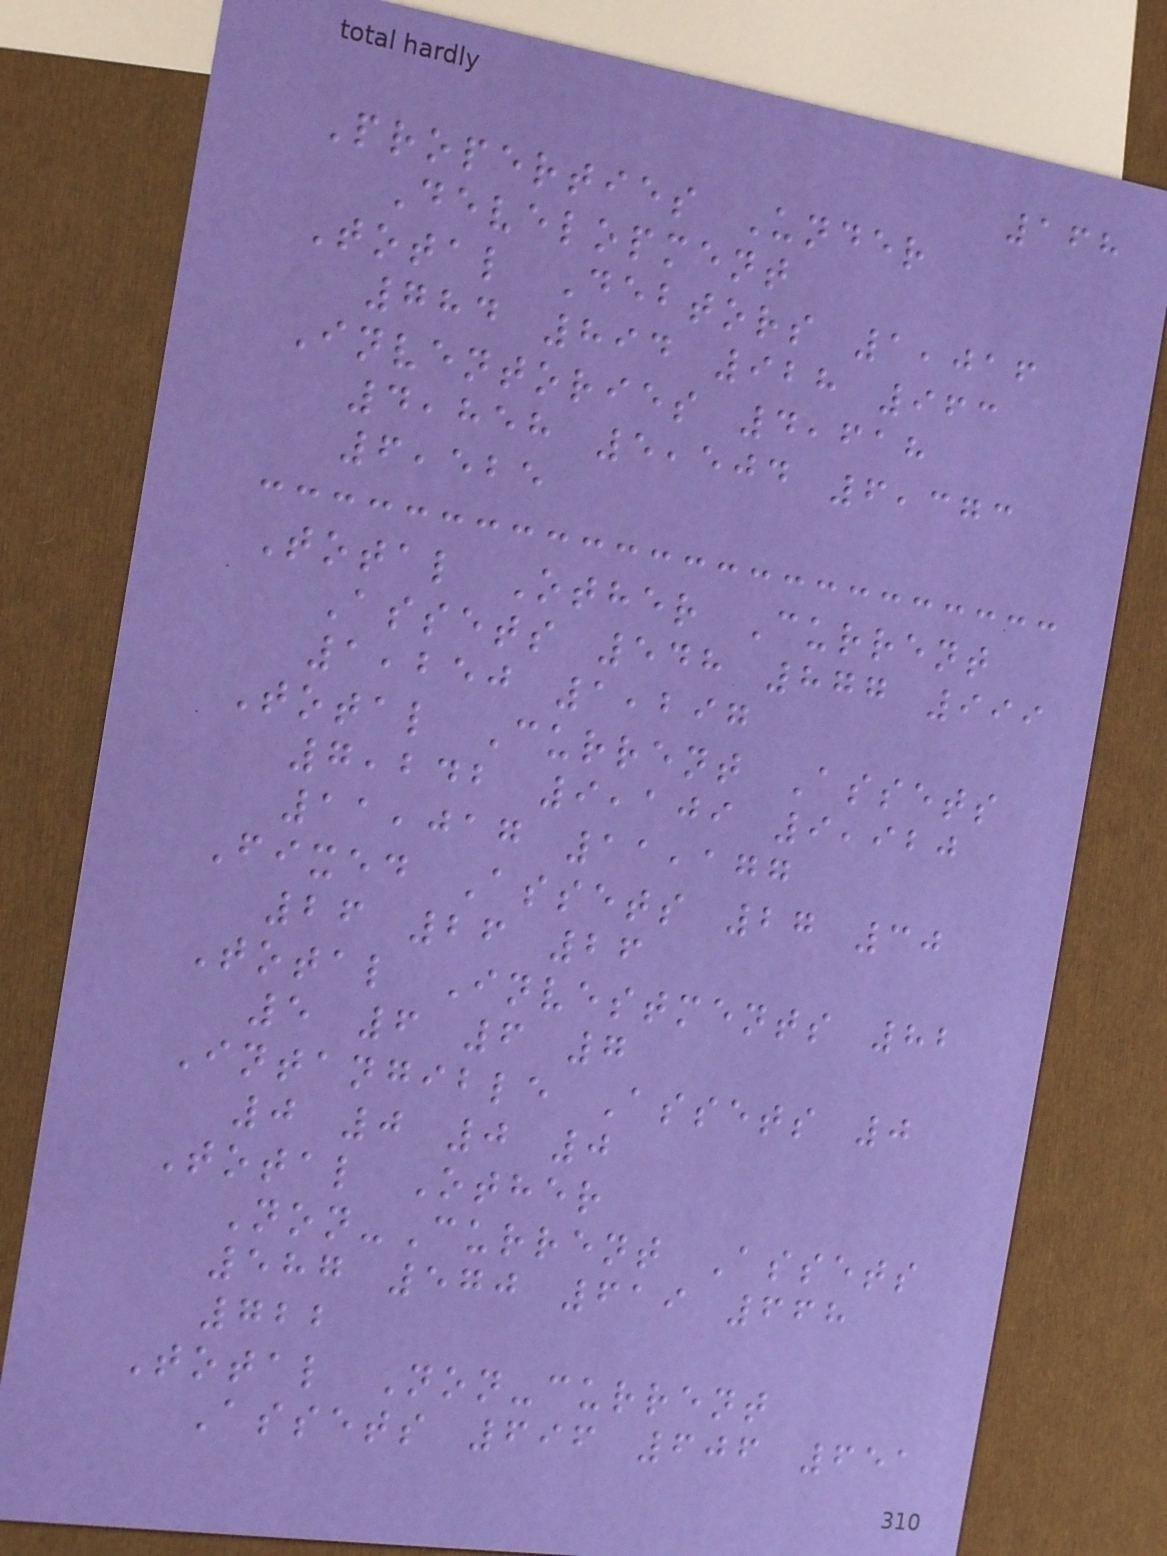168
Properties Under
Development
Total Debtors 1,016
784 894 928 963
Inventories 4,618
4,858 5,504 6,373
6,525
Total Other Current
Assets 548 877 999
1,250 1,297
Total Current Assets
7,242 9,109 9,920
11,017 11,177
Fixed Assets 27 30
26 26 26
Total Investments 82
5 6 6 7
Intangible Assets 0
0 0 0 0
Total Other
Non-Current Assets
587 570 619 668
722
Total Non-current
Assets 696 606 651
